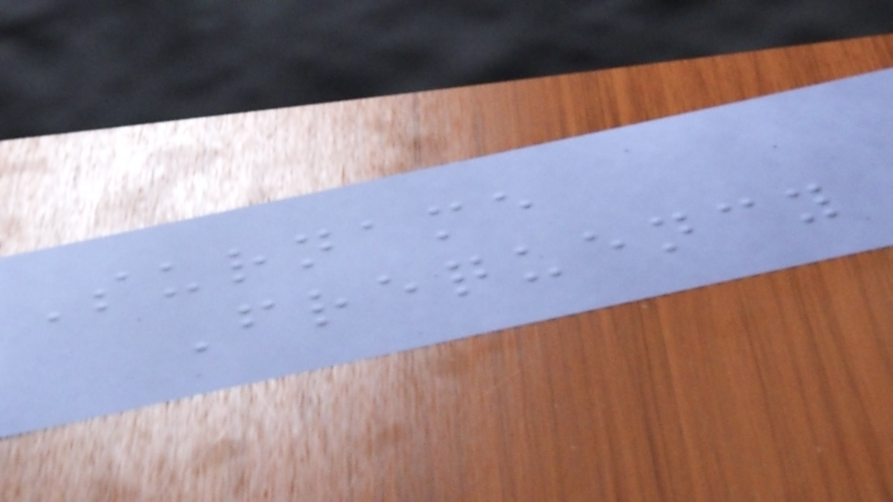Surname
Frequency
